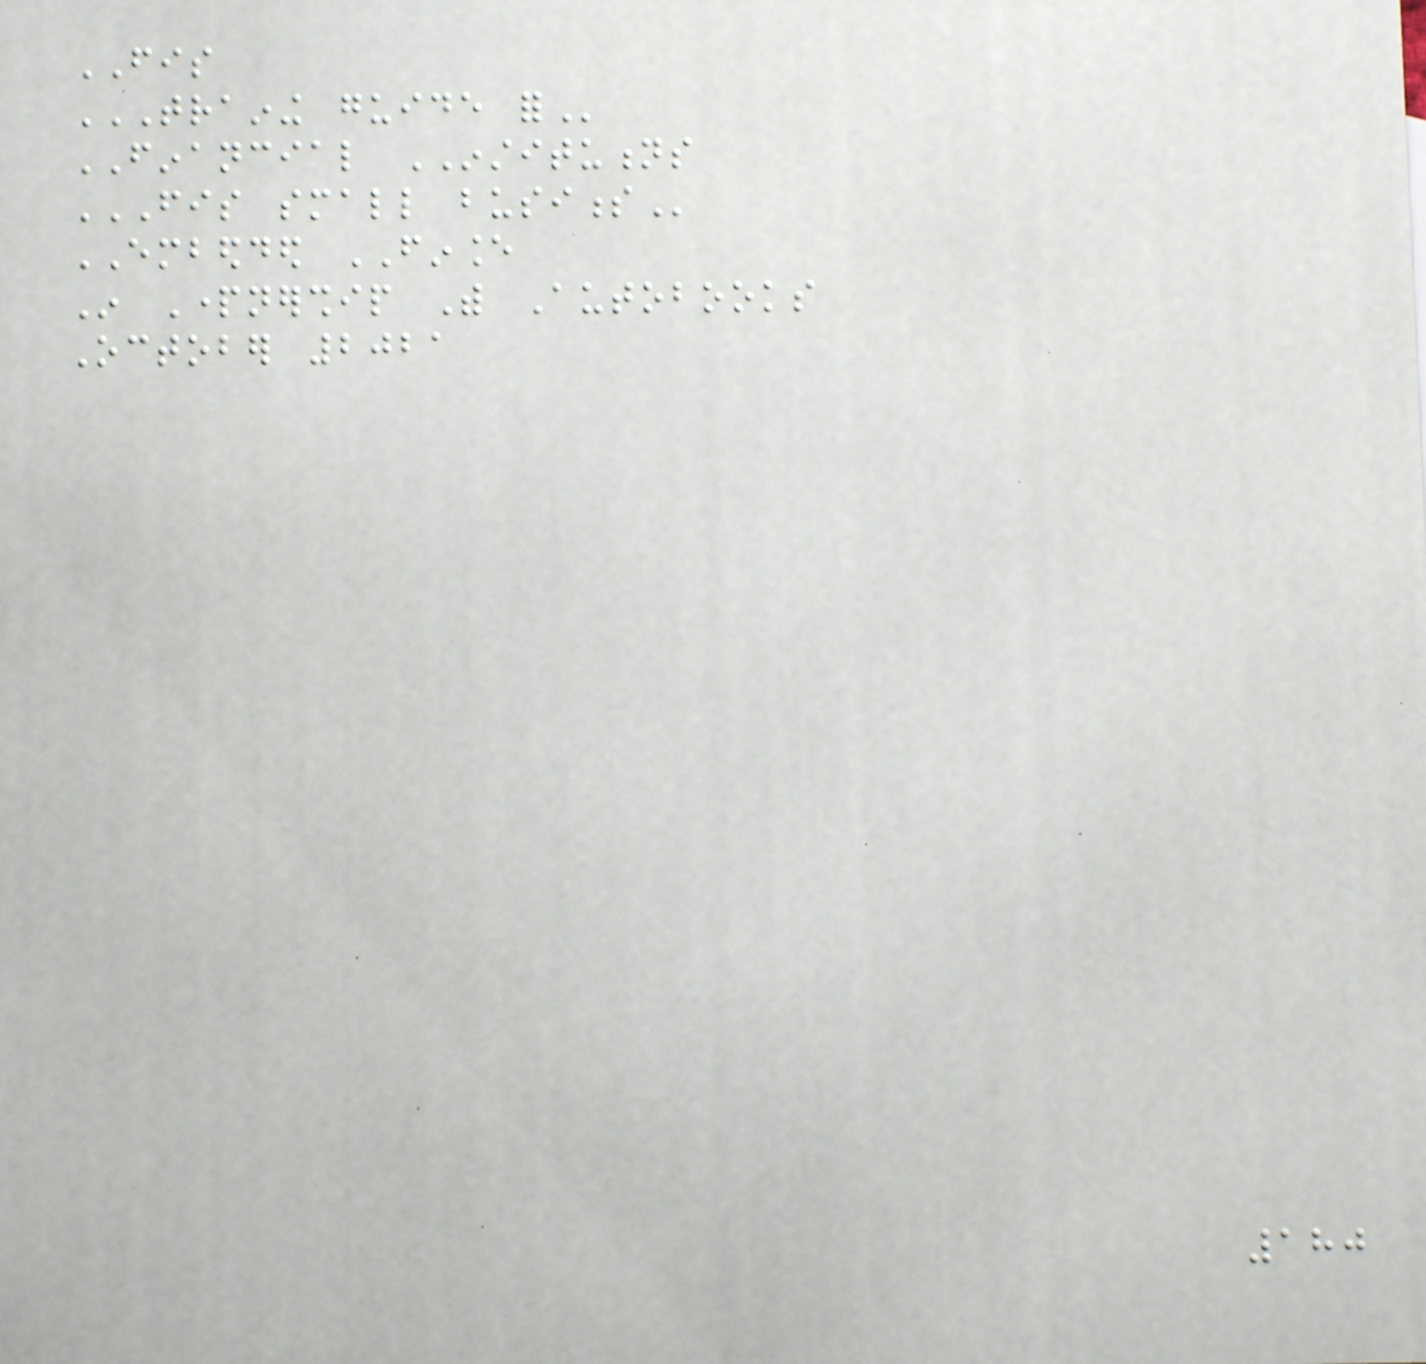FIS
TRAINING GUIDE FOR
FINANCIAL INSTITUTIONS
FIS SMALL BUSINESS
EMBEDDED FINANCE
In Partnership With Autobooks
October 2021
180
